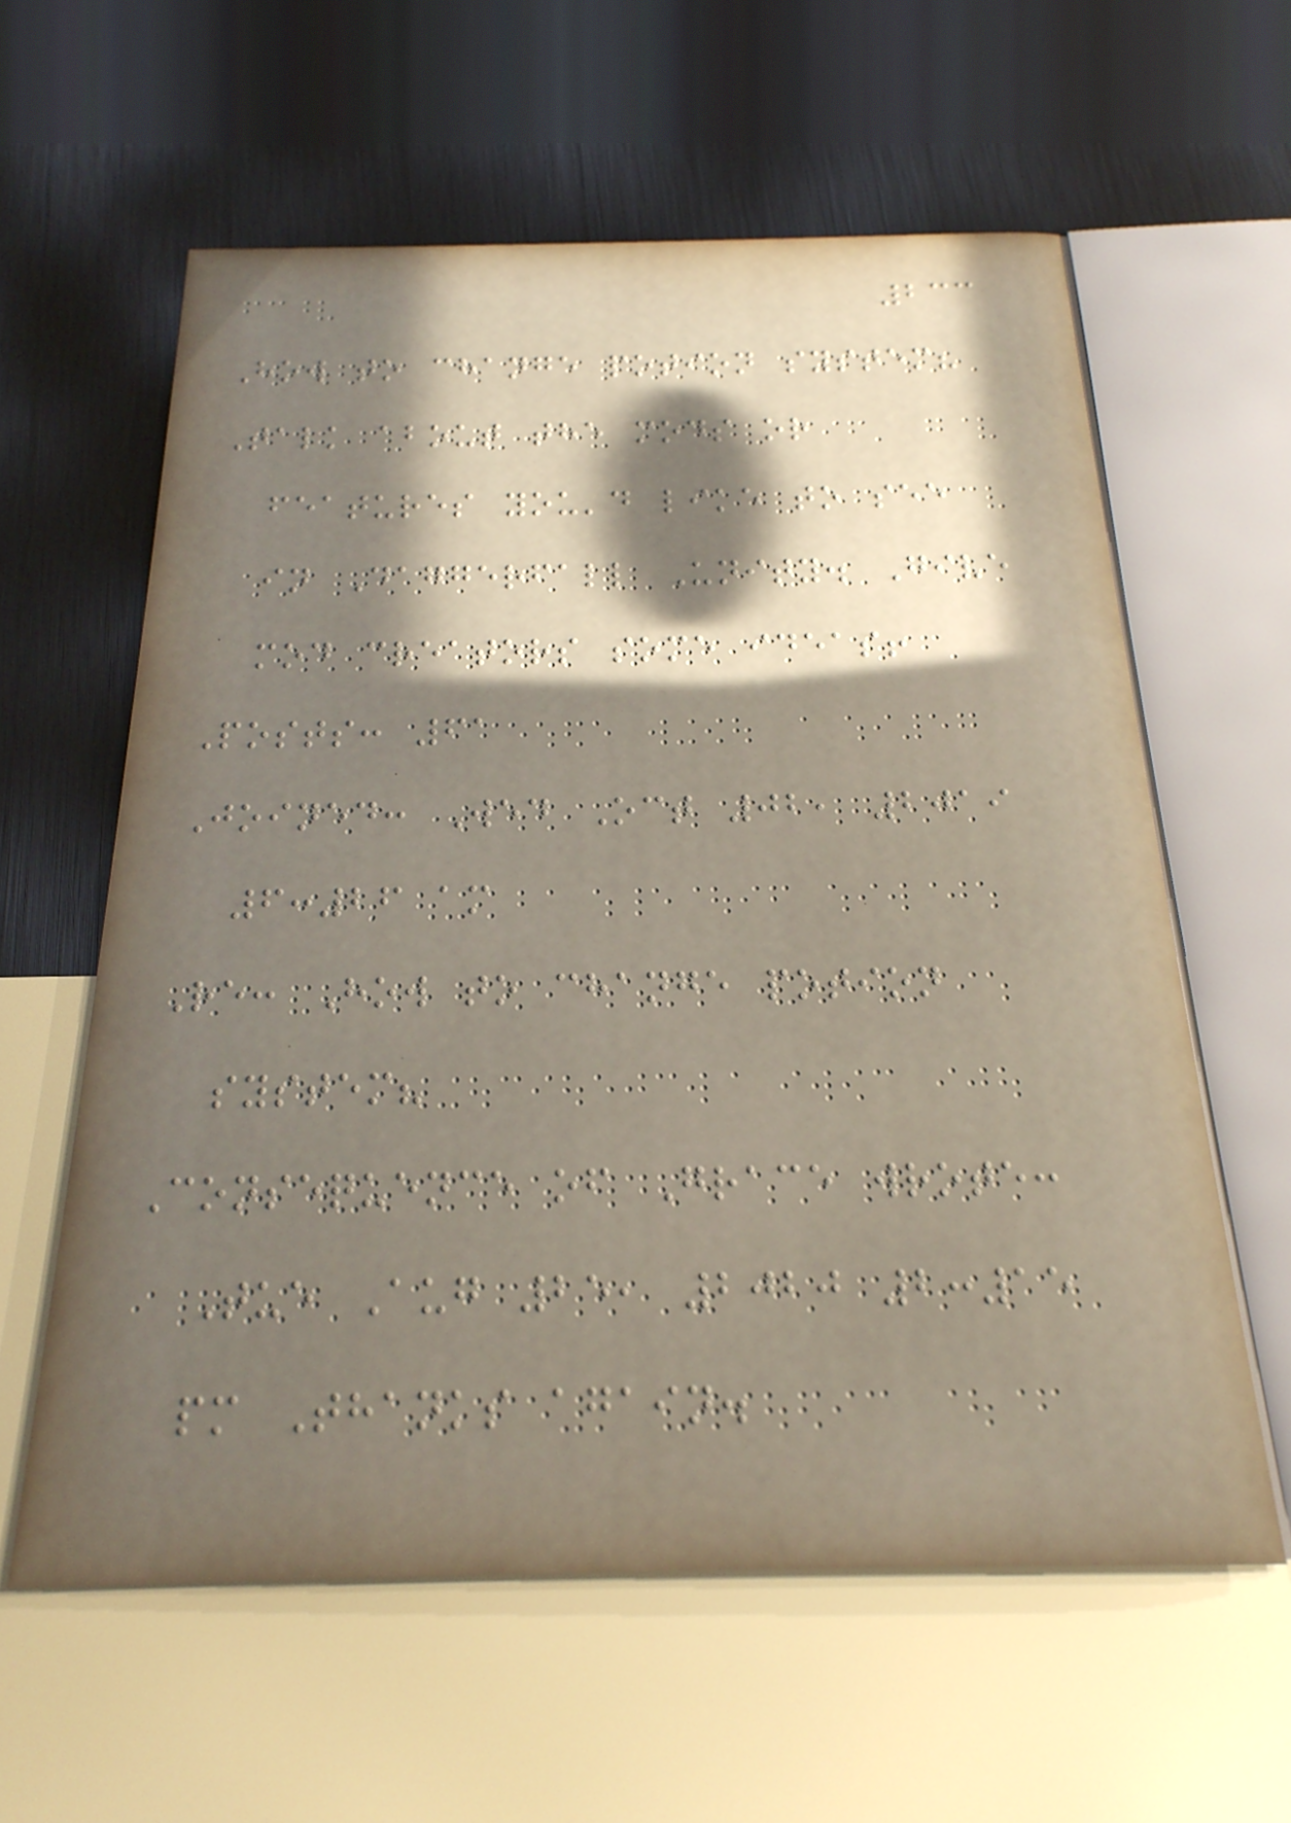233
How to change potion system?
Talk about the mods or
features you'd like to see
in Daggerfall Unity. Give
mod creators some ideas!
Posts: 61
Joined: Wed Oct 02, 2019
6:26 am
Re: How to change potion
system?
Consequence of Grace wrote:
Tue Aug 25, 2020 2:15
pm Thanks again.
